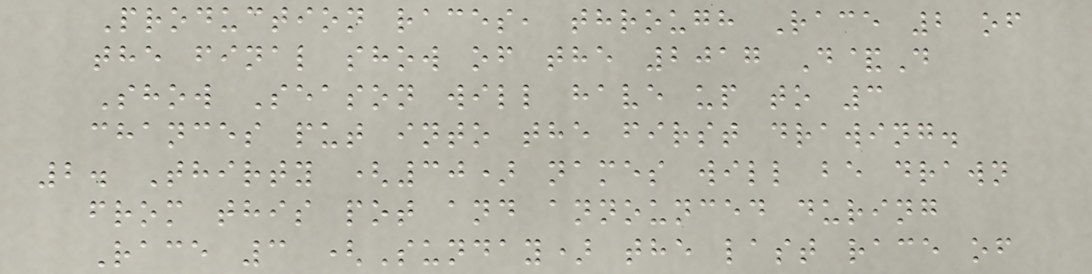Production races, through Race 2 of
the final show of the 2017 D&D
Show Season will have up to 3
chances put into the first drawing.
2. Thirty (30) names will be drawn
from this pot and announced during
Race 3 (Sunday) the last race of
